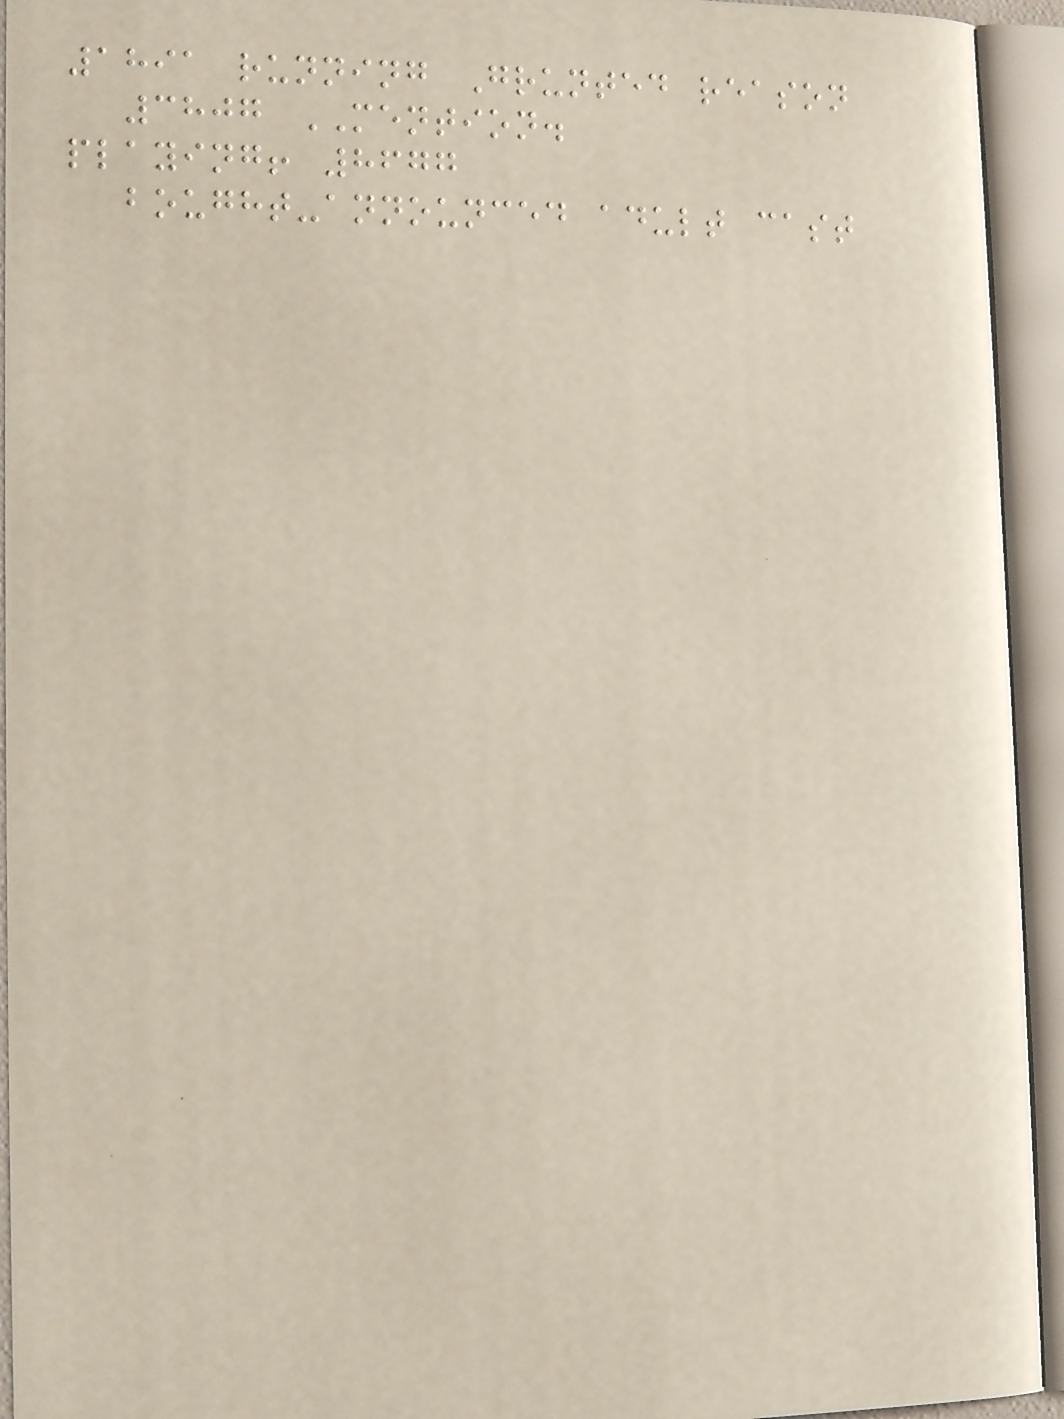1891 running Grunted reason
3807 MENTION.
playing! 8677
bought-announced adult cast
